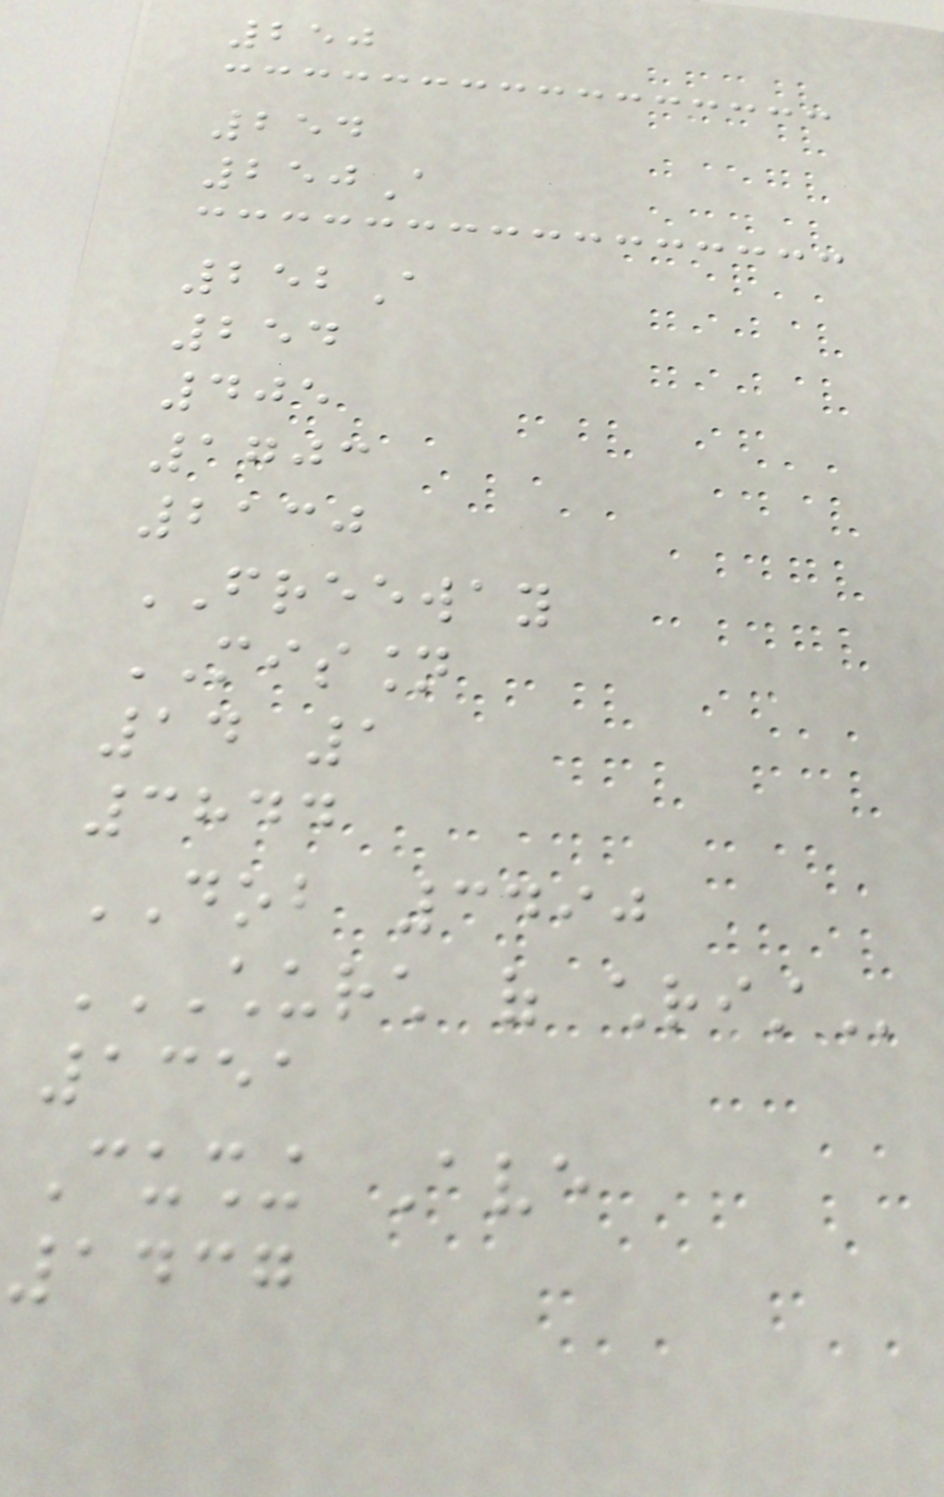250
254
250A
252A
254
405
1703
2130
FREEWAY
MISSION
14 1
3844
DOB 3490
CHURCH OF CHRIST
1351
Cushing Ave
1437
